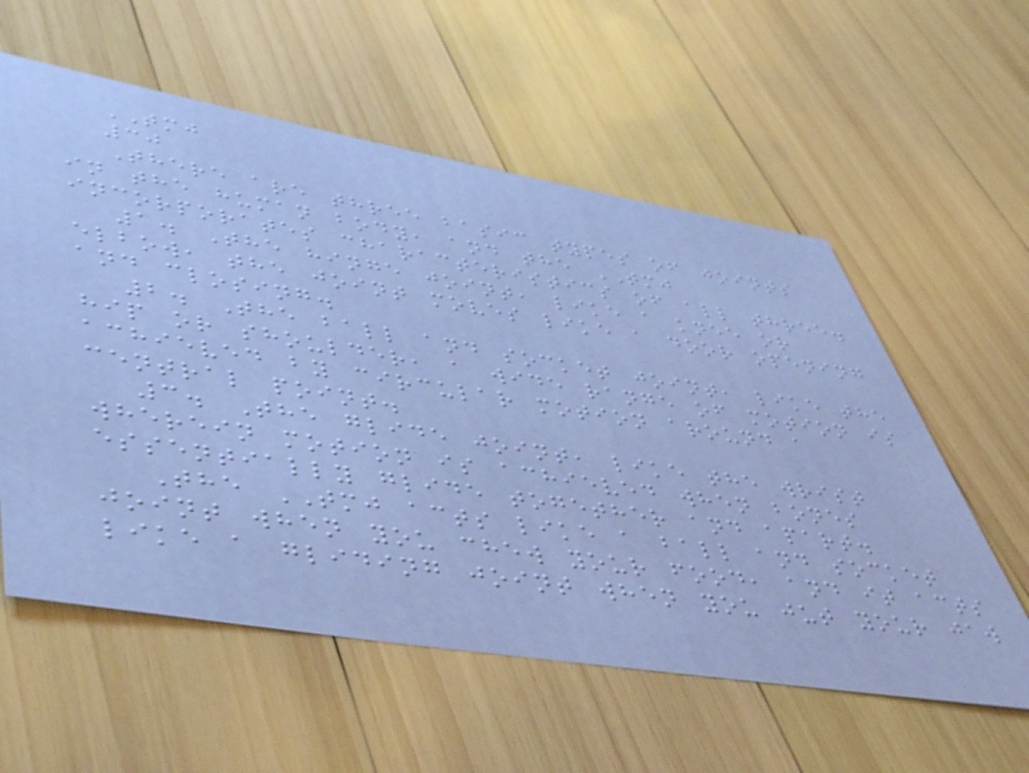TMJ
30
There are three basic types of joints
in the human body, and the TMJ
incorporates characteristics of all three.
1. The hinge joint, like a knee or
elbow, the joint moves like a door opening
and closing.
2. The ball and socket joint, like the
hip or shoulder, a wide range of motion is
achieved by circular motion around a
central point.
3. The glide joint, like the wrist
wherein motion is achieved when bones
essentially glide together and apart.
The TMJ acts like a ball and socket
joint when you chew your food, and it acts
like a gliding joint when you jut your jaw
